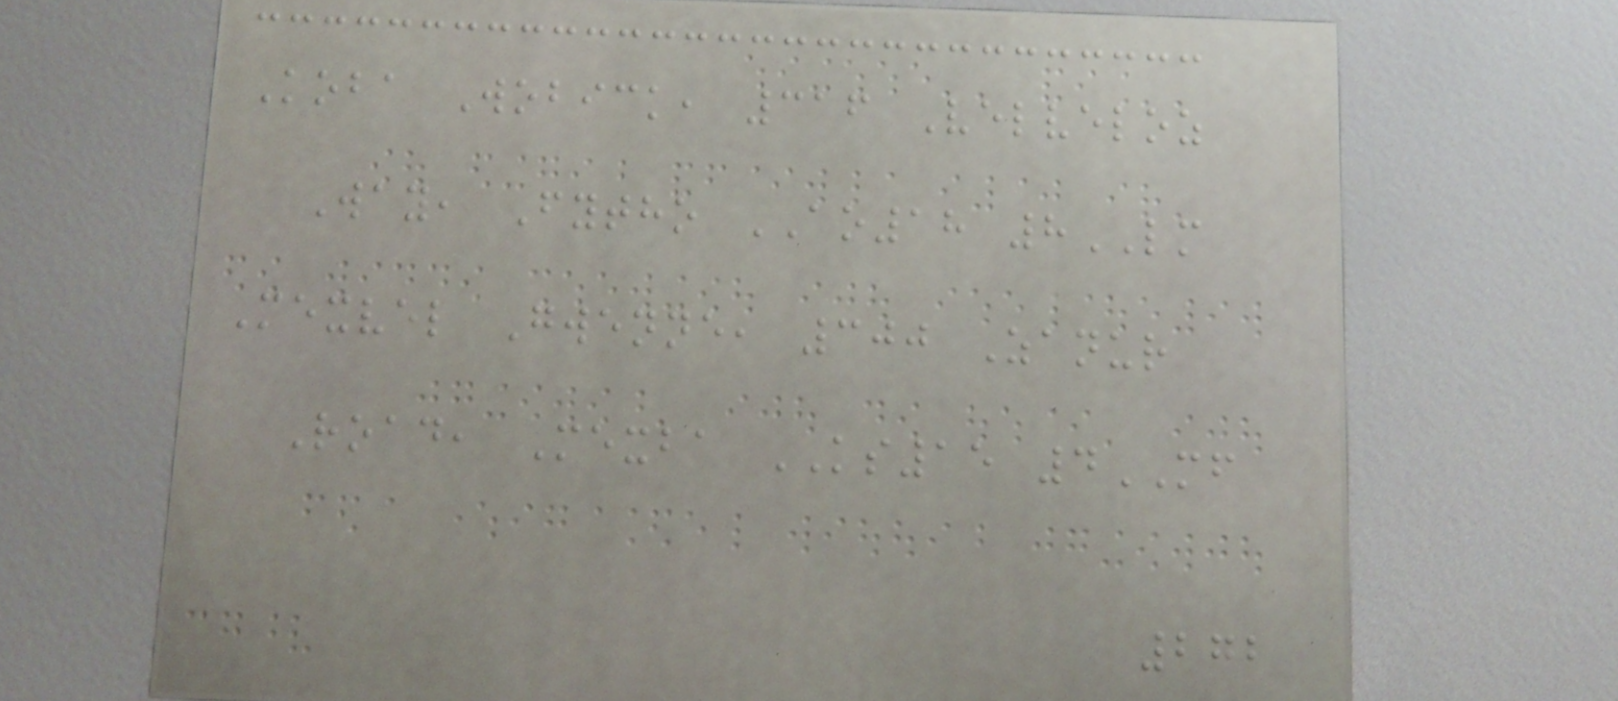Koba Wobick, 316 Velveloz
Way, Fytho AO18 8LM
Mexvel Gwenne, 300 Zanur
Road, Mexba KS15 4MF
272
